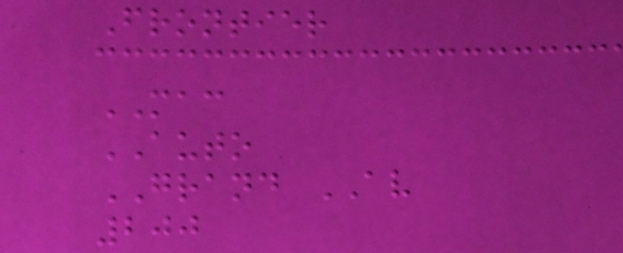Frontier
MAC
AUTO
GRAND AV
200
